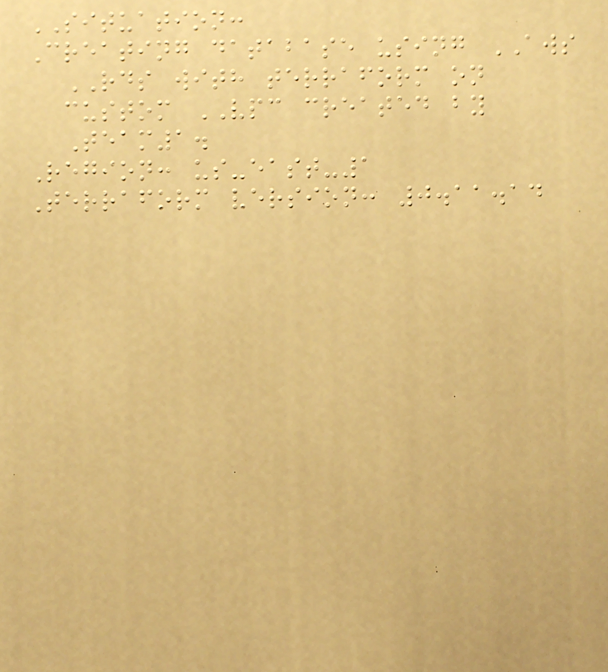SITUATION:
Creating database using AWS
RDS with terraform on
custom VPC created by
Team1.
Region: us-east-1
Terraform version: 0.11.14
